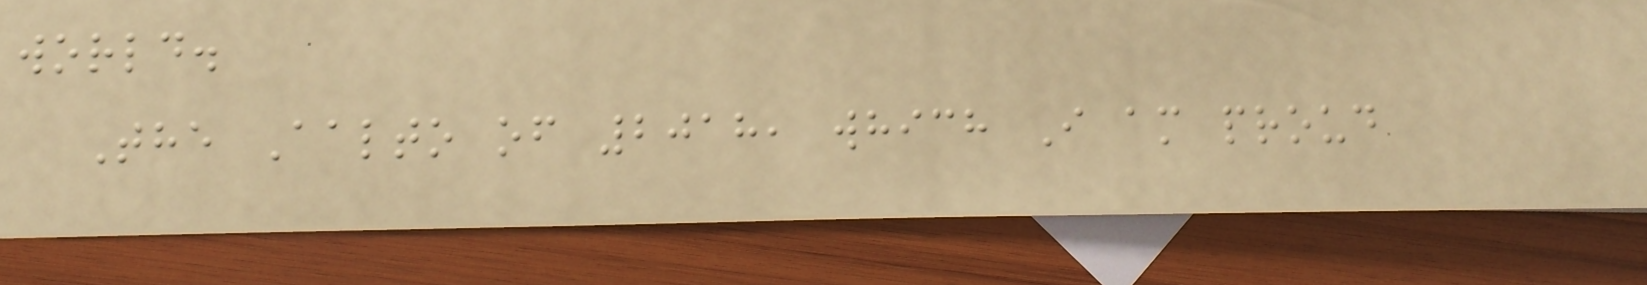world.
The Aalto of 2018, which I am proud
